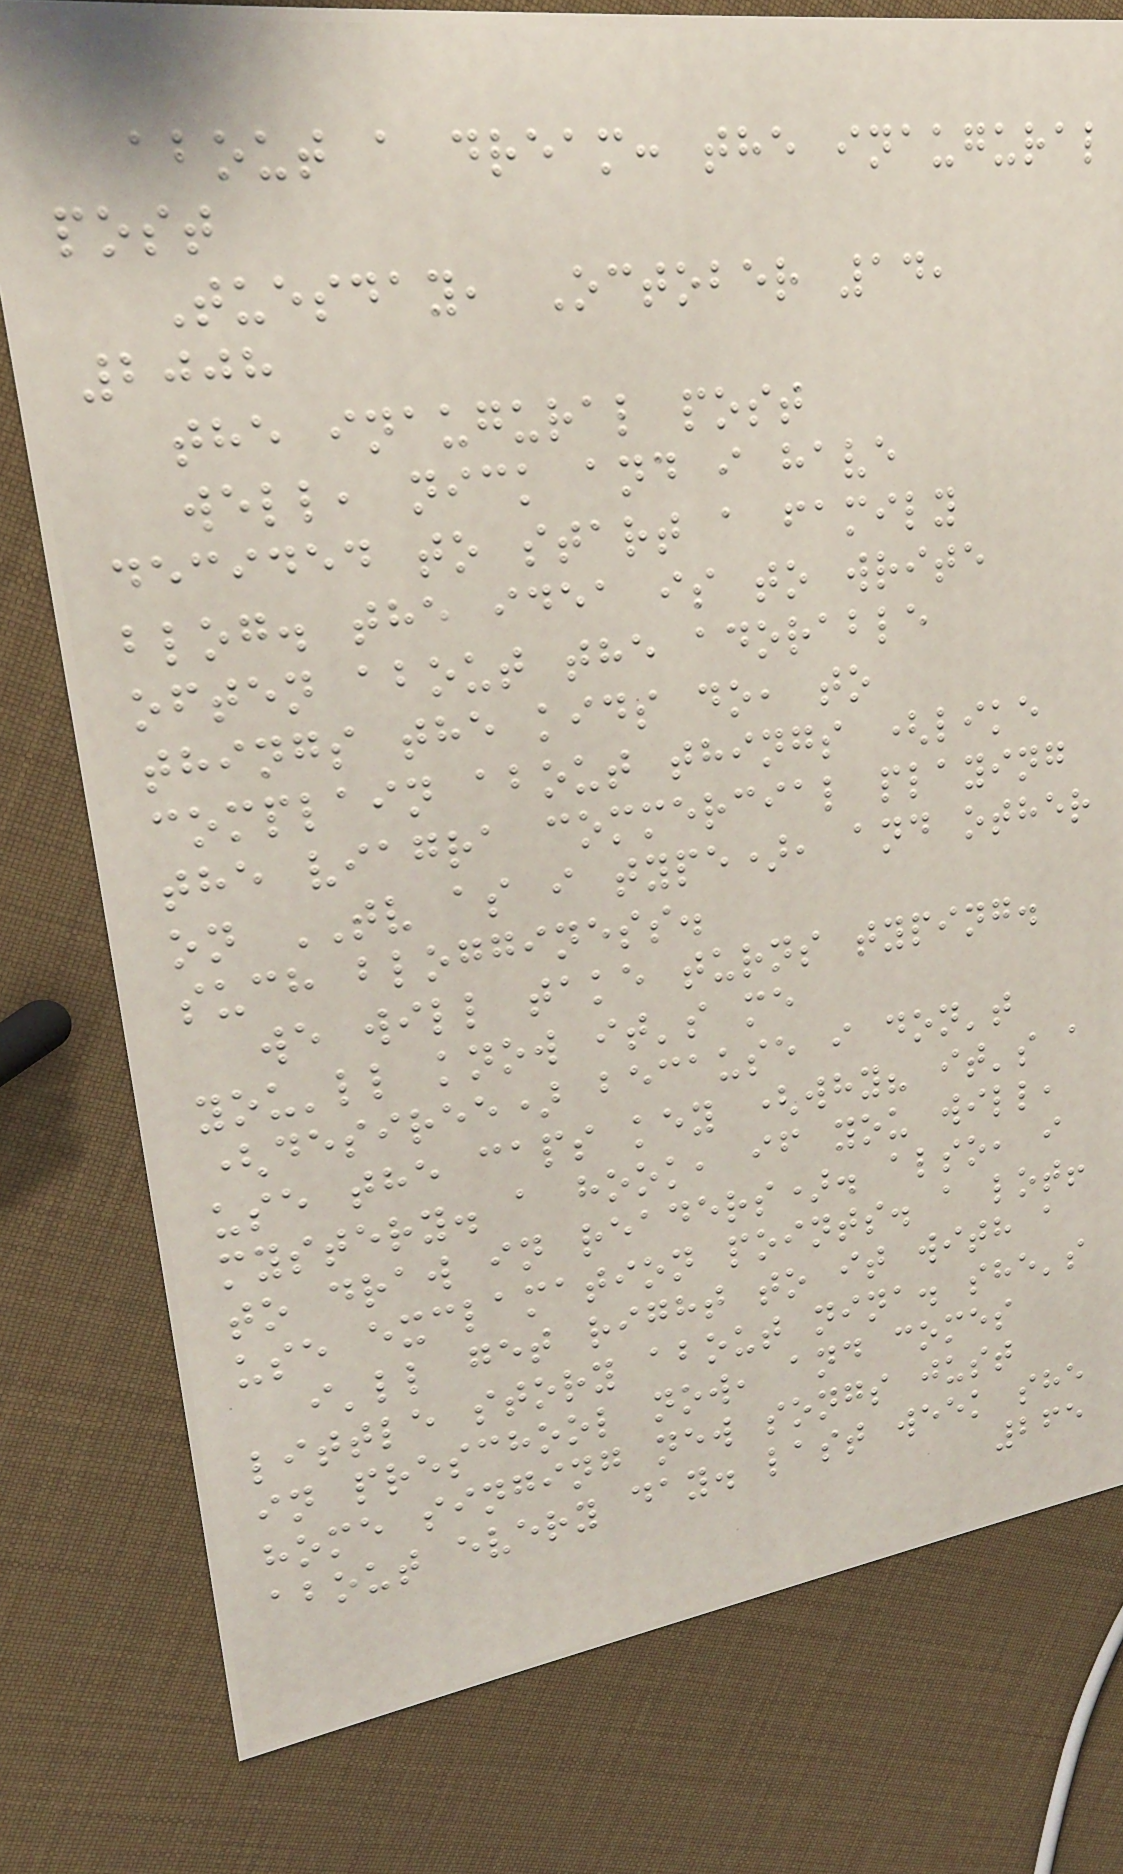about a dream: the inaugural
post
Tuesday, October 14,
2008
the inaugural post
well, nick and i have
decided to start a family
blog. the idea is to write
often about the adorable
things the kids do, to
complain about things (like
the viagra commercial playing
on TV as i type), and other
such blogginess.
we will take turns typing.
you'll know it's me
(desiree) because i don't
use the caps key (why? it's a
mystery. a hook, if you will,
to draw in readers). also, i
use exclamation points. a lot!
i'll get right to it with a
little story about nina. she's
in preschool now, and comes
home singing new songs just
about every day. last week she
265
